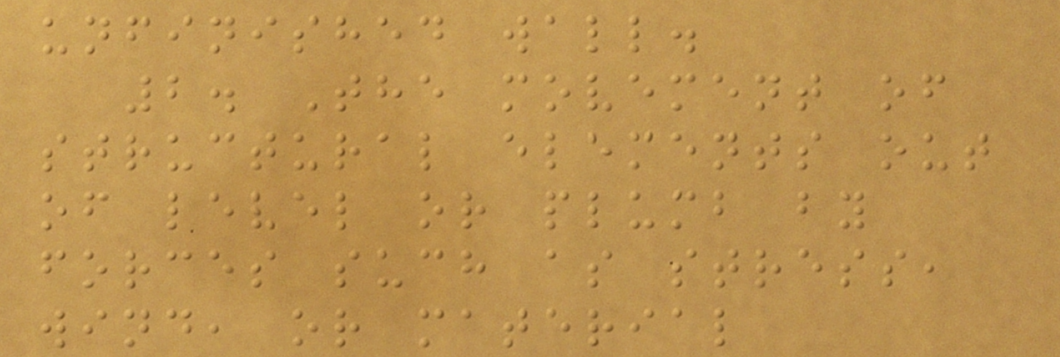unfinished wall.
2. The movement of
structural elements out
of level or plumb by
forces such as stress,
wind, or material
